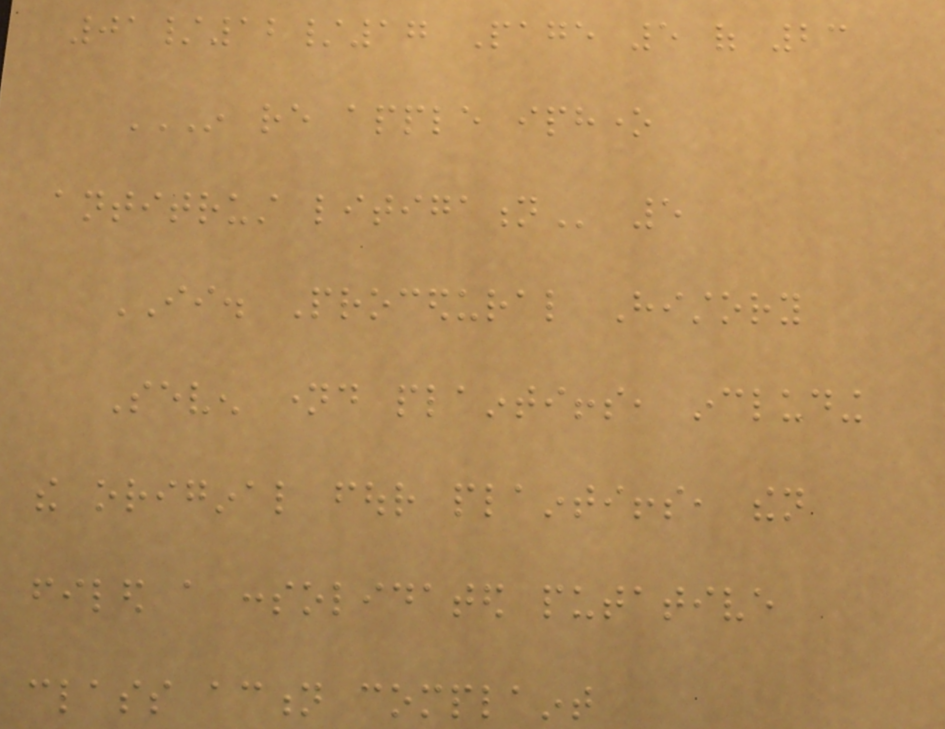01/12/17 Page 5 of 23
IN RE APPLE IPHONE
ANTITRUST LITIGATION 5
II. Procedural History
Seven named plaintiffs, including
the original four plaintiffs, then
filed a consolidated putative
class action complaint
